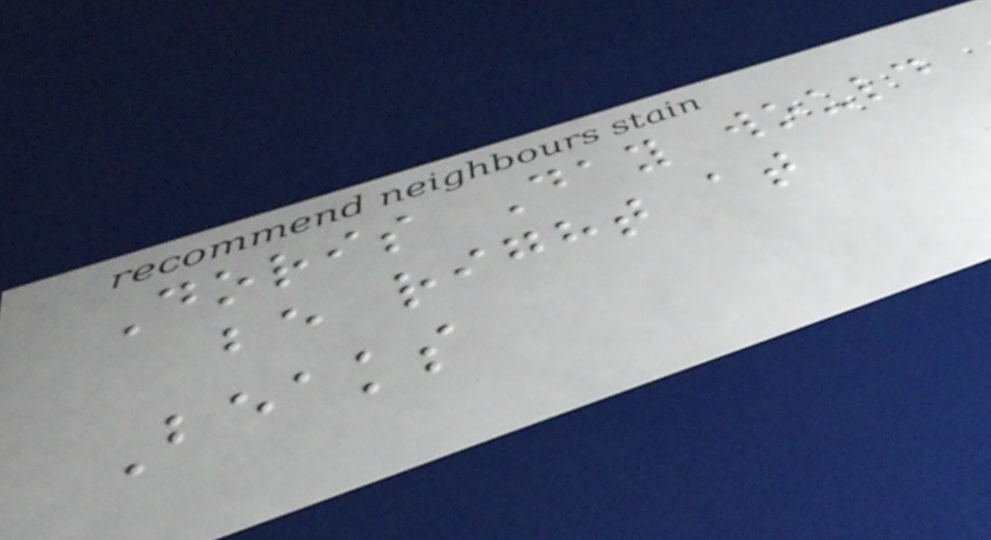Doris Day would
be right at
Beaks
